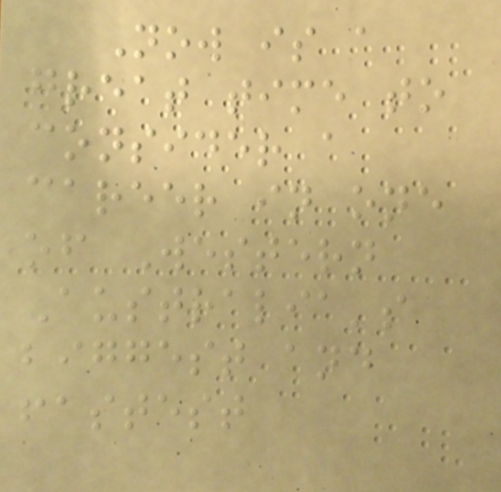Now is a
great time to
consider a
career in one
of Western
Australia's
biggest and
fastest
